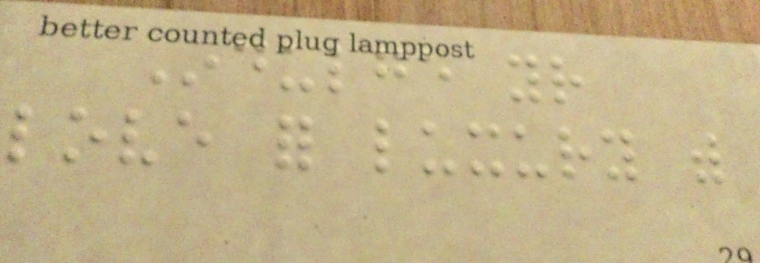Indulge your
love for luxury with
